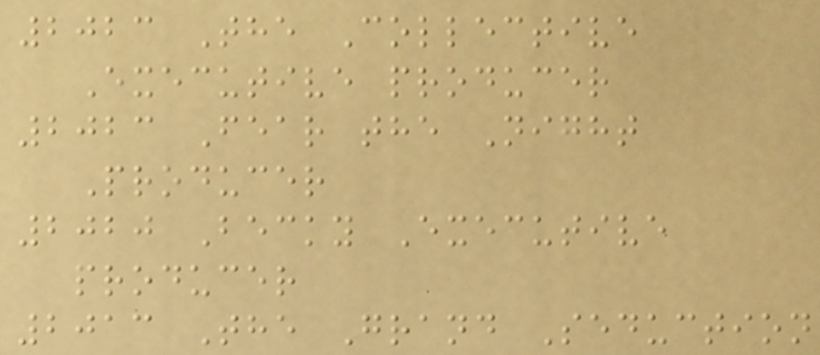2023 The Collective
Executive producer
2023 Fear the Night
Producer
2020 Becky Executive
producer
2013 The Grand Seduction
